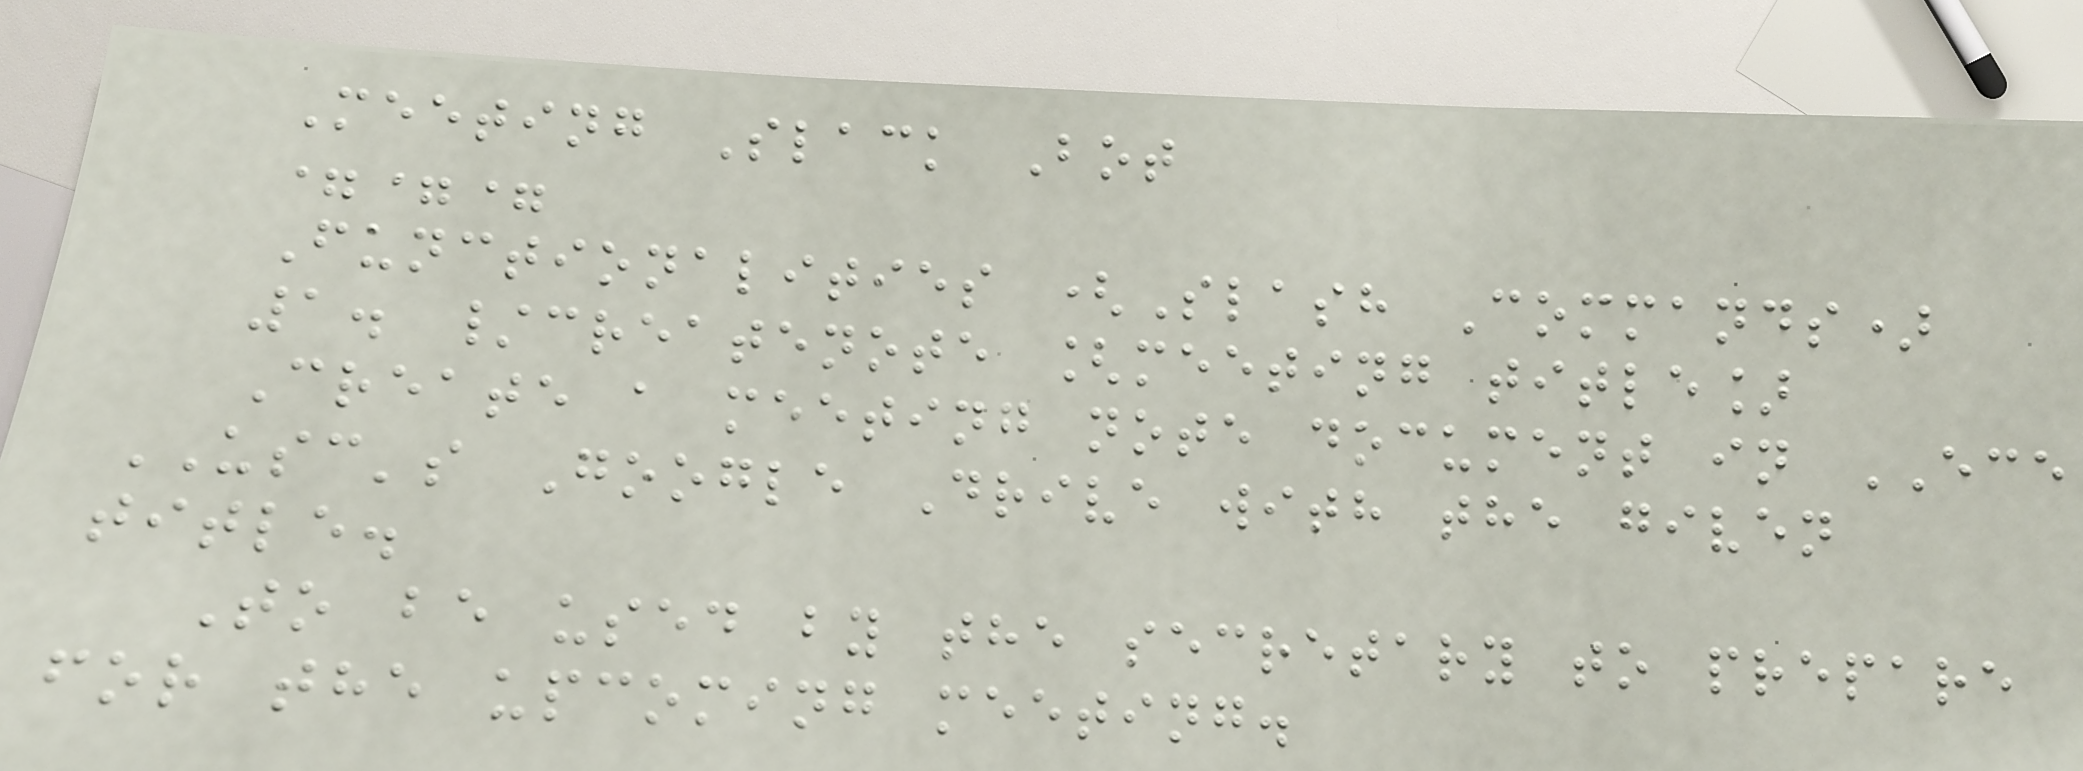Meeting Slack Bot
===
Functionalities (Slash Commands)
1. /createnote [meeting title]
Create a meeting note document in ECE
USC's Google Drive with the given
title.
To be used by the secretary to prepare
for the upcoming meeting.
